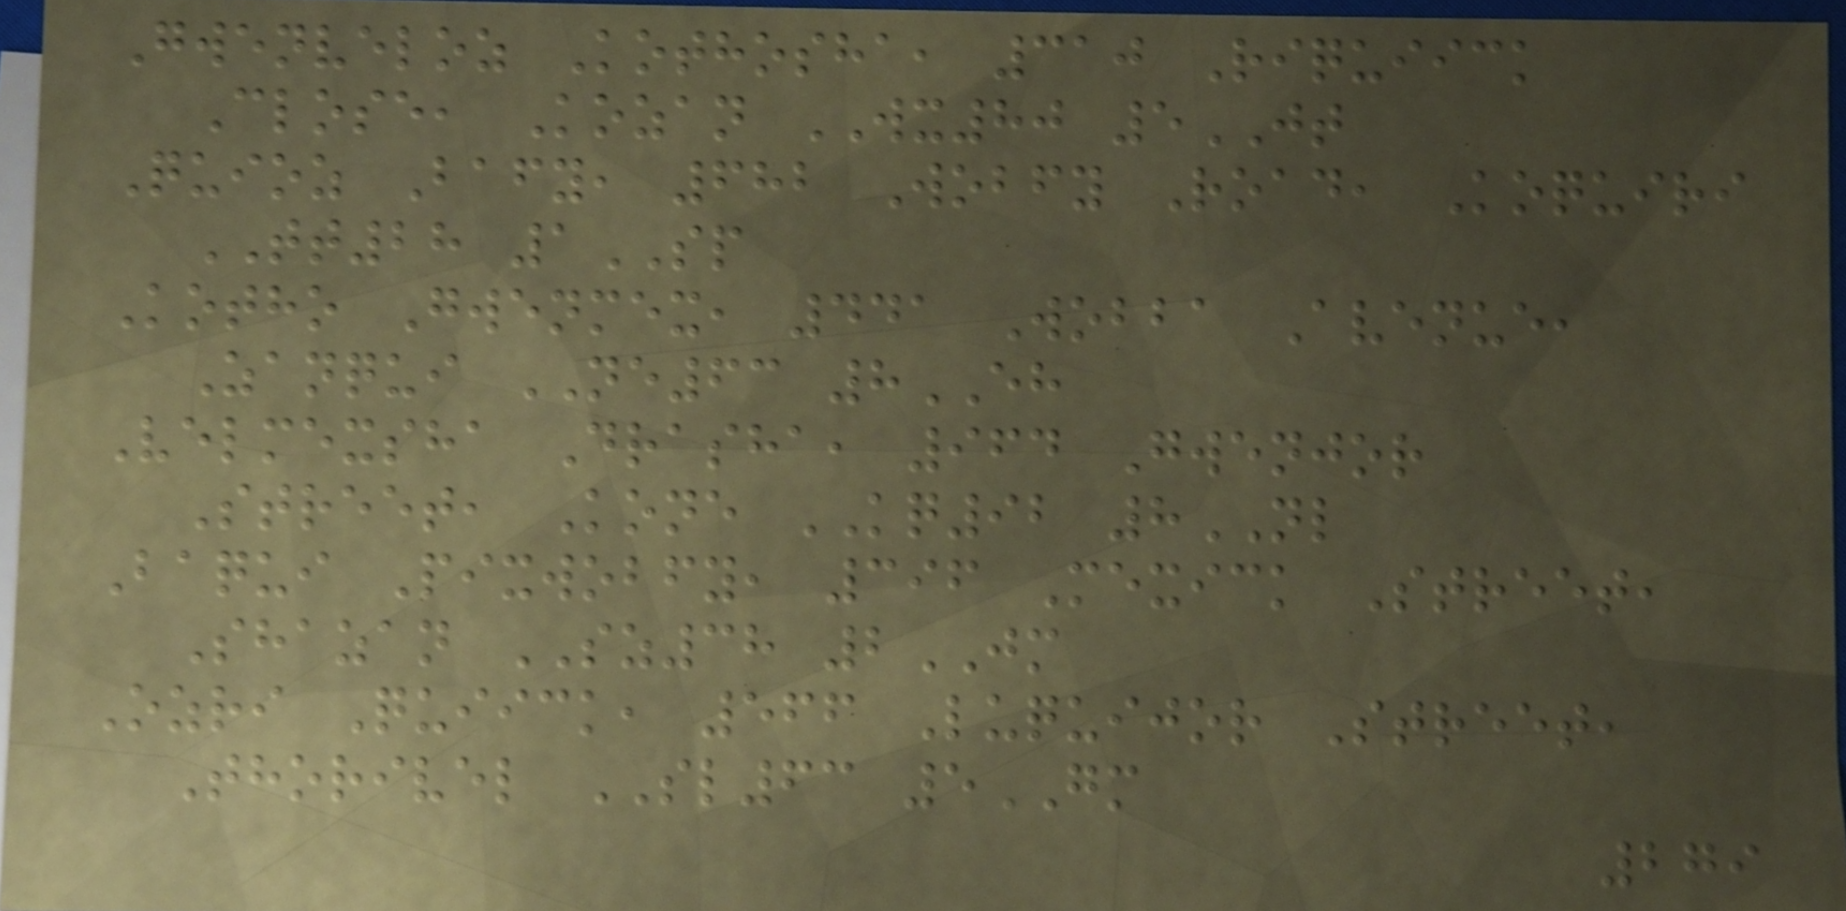Gwenveloz Kothosha, 310 Riquiick
Close, Kozan WX80 5JT
Quioz Bafy, 682 Wobfy Road, Koquiri
TT28 1SP
Kotho Gwenmex, 441 Wobba Avenue,
Zanqui NE63 8EH
Velmexsha Drasha, 964 Gwenjor
Street, Kone KQ92 8NL
Baqui Pixwobfy, 396 Mexick Street,
Shazan SZ38 2JM
Ozri Quiick, 566 Luquijor Street,
Thorivel SL63 5GM
279
